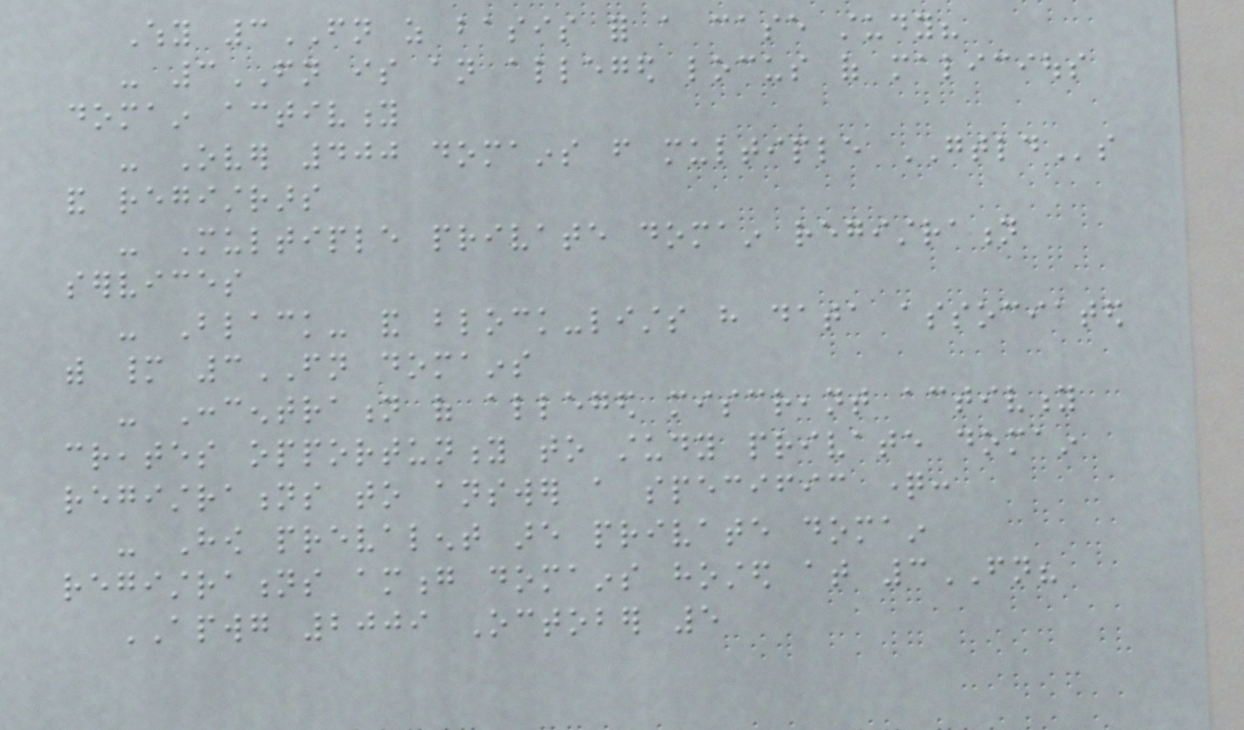Why 3FN as basis for a case study?
- 3FN is an alleged locus of malicious
domain activity
- Over 400 domains from multiple GTLDs
and registrars
- Multiple private domain registration
services
- Black- and block-lists have data associated
with many 3FN domains
- Concentration of alleged miscreant activity
creates opportunity to study private domain
registrations to answer a specific question:
- How prevalent are private domain
registrations among domains hosted at 3FN?
APWG 2009 October 5
